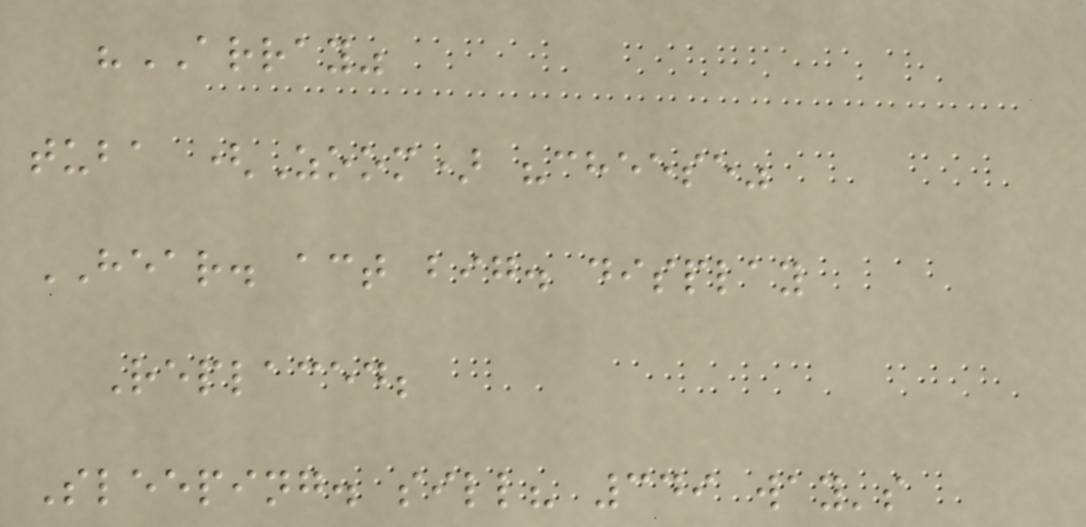"ARRAY"
tuba (Zoom) "cheese"
HEAR. act big. display
Replaced;
Sleeping. sill? 349 way's
